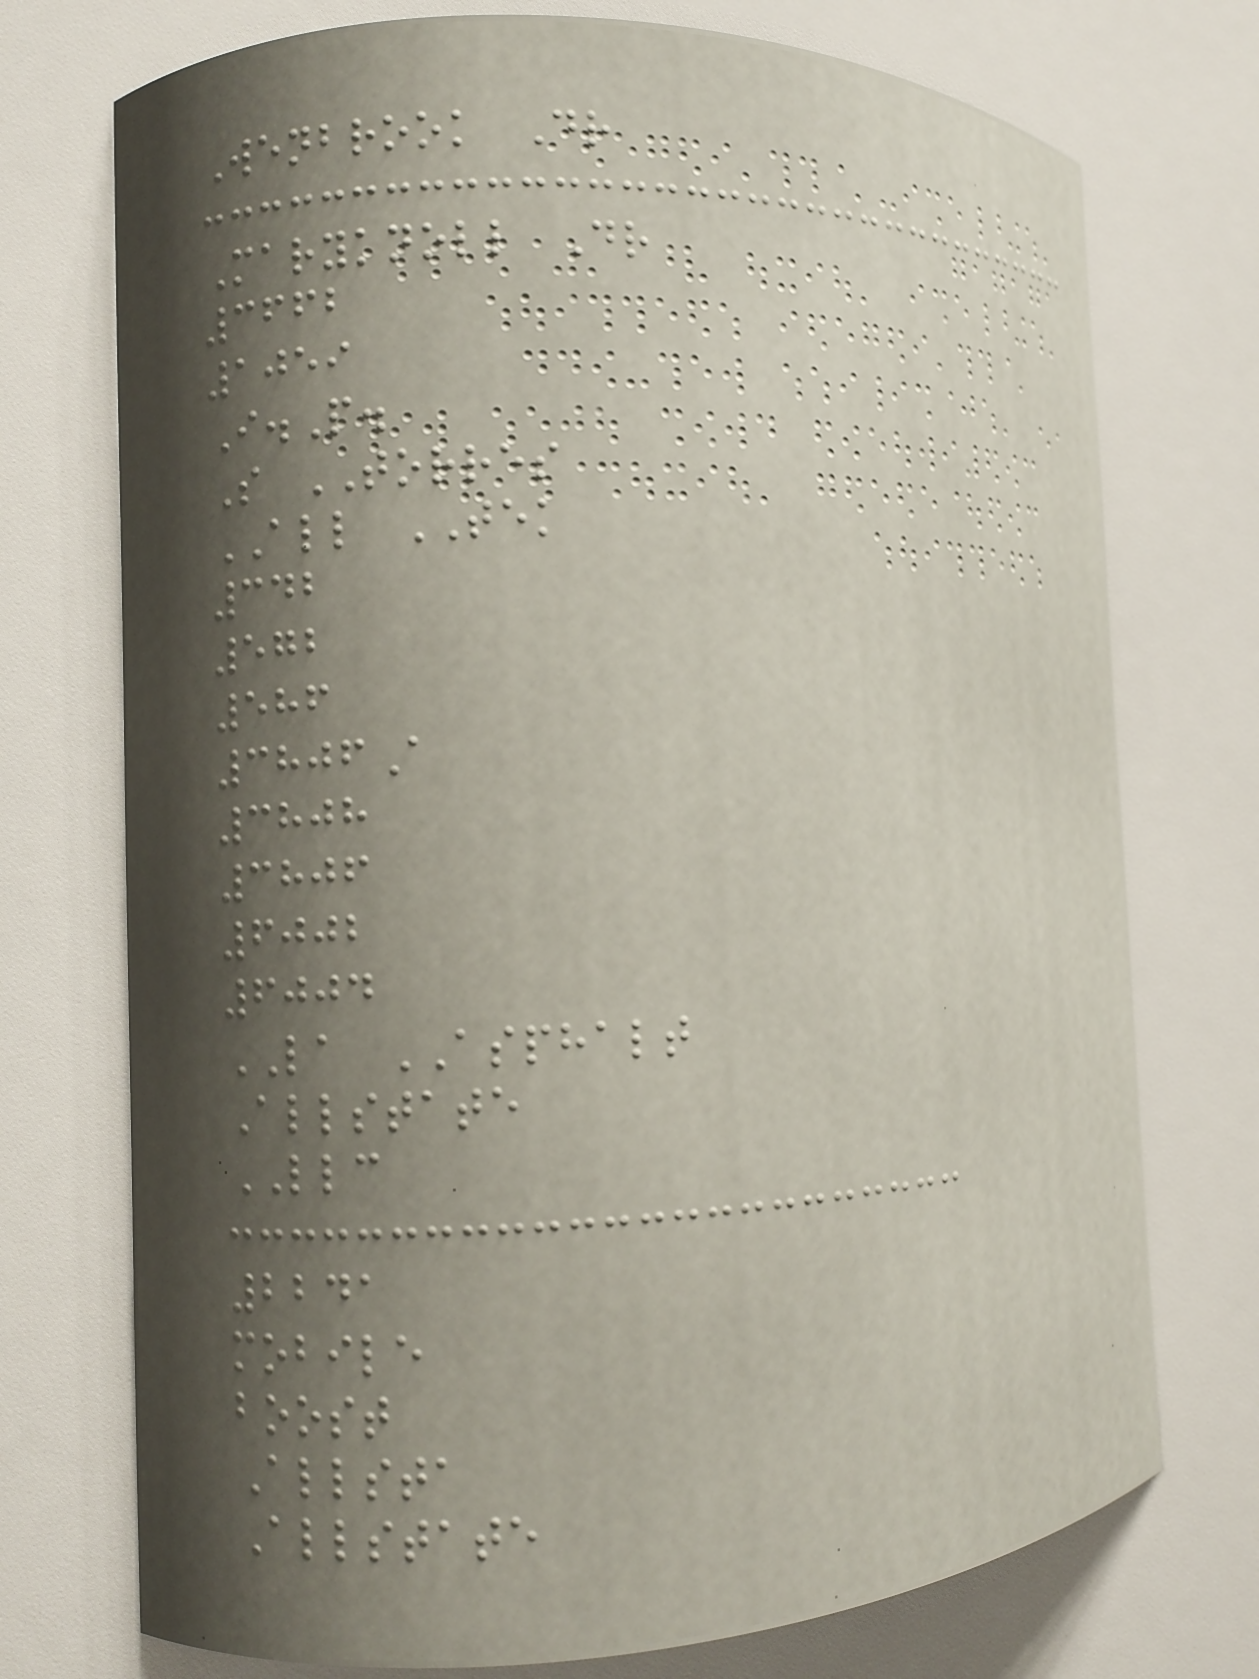Wenbrook Dr
Maryknoll Dr
3662
1059
I.P.
S TORRES
ALL TEK
342
572
586
3806A
3808
3806
6002
6004
LA ASPHALT
Allstate
LLC
2241
mobile
boost
Allsta
Allstate
